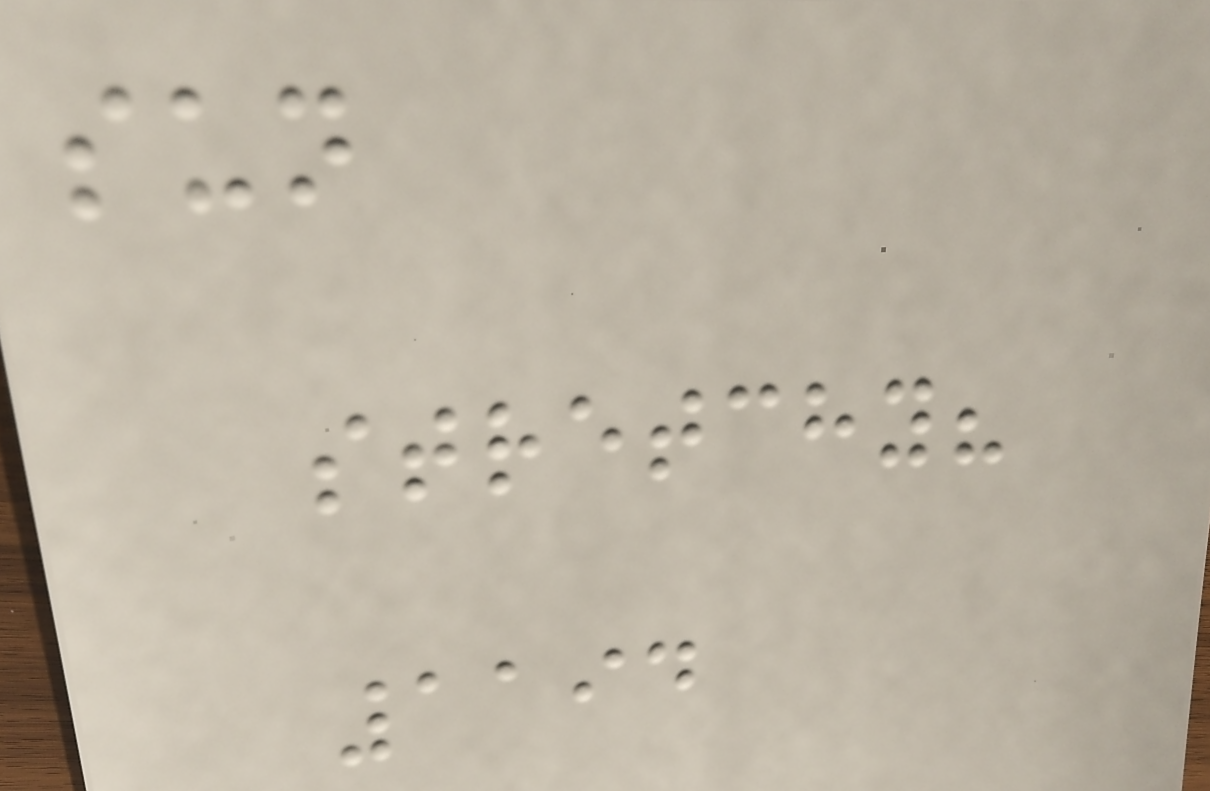sun
stretchy?
1194
